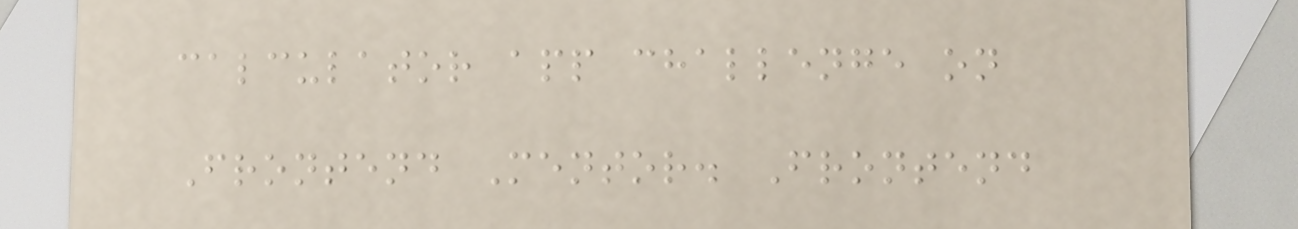calculator app challenge on
Frontend Mentor. Frontend
